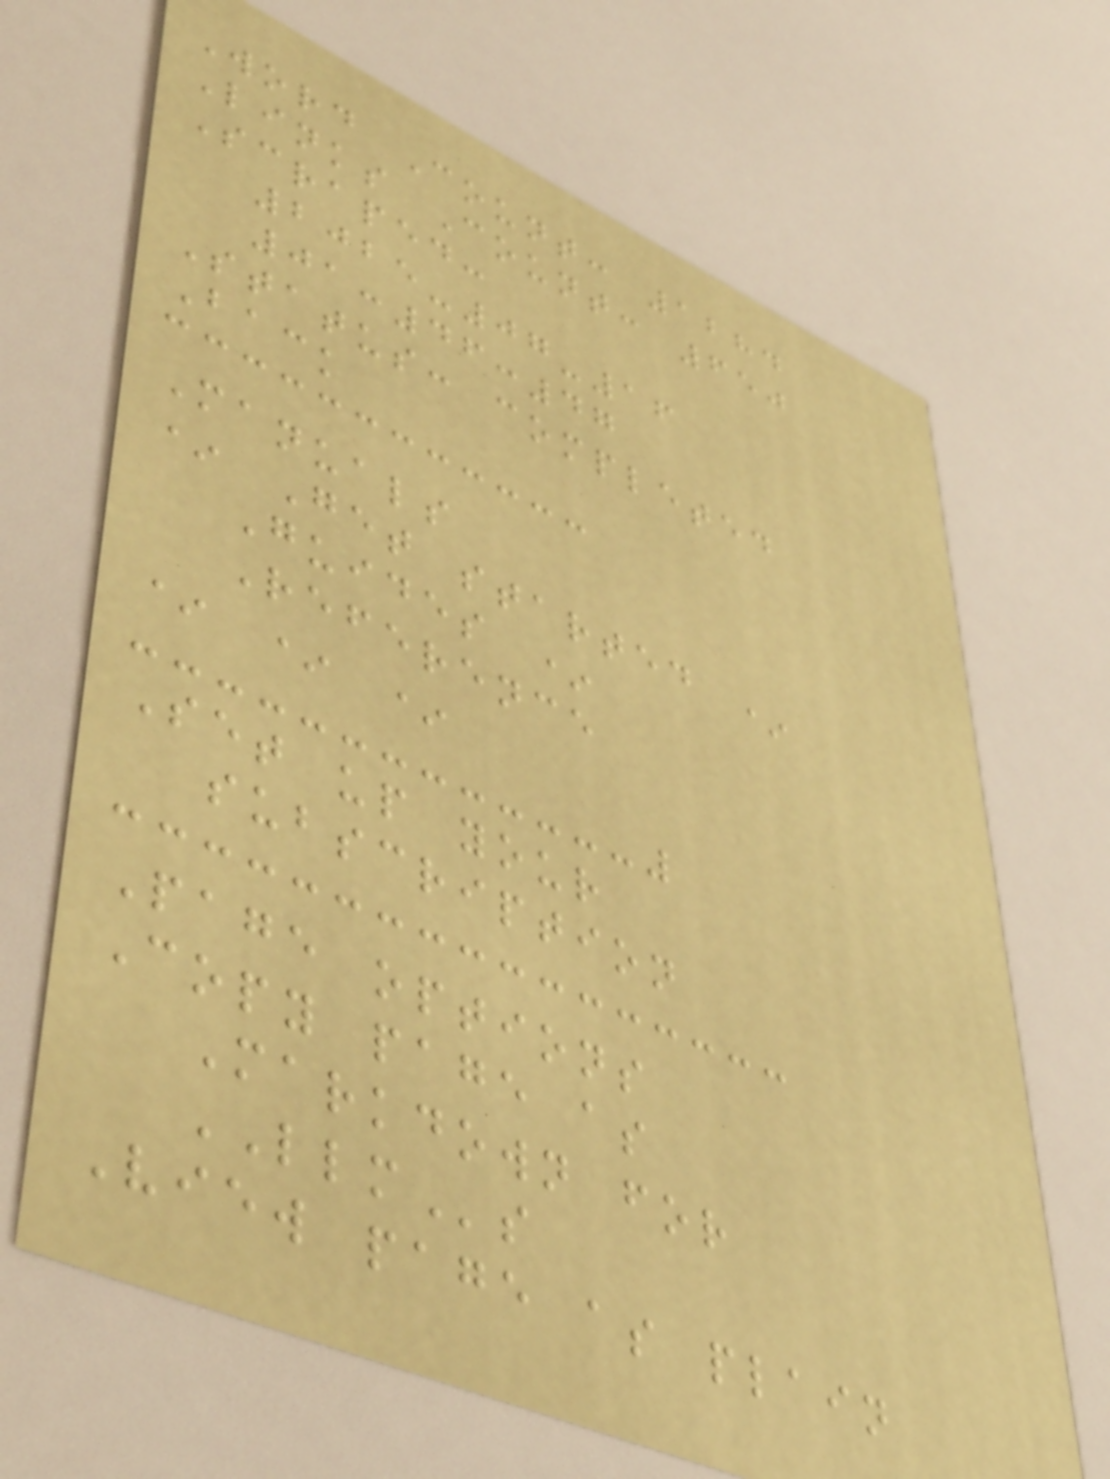Word Count: 1284
Links Count: 650
Scraped:
2025-07-16
01:46:47
Status: completed
Back
Manuals
* Get started *
Guides *
Reference
* * *
Set up your
subscription
Page options
Copy page as
Markdown for
LLMs
View page as plain
